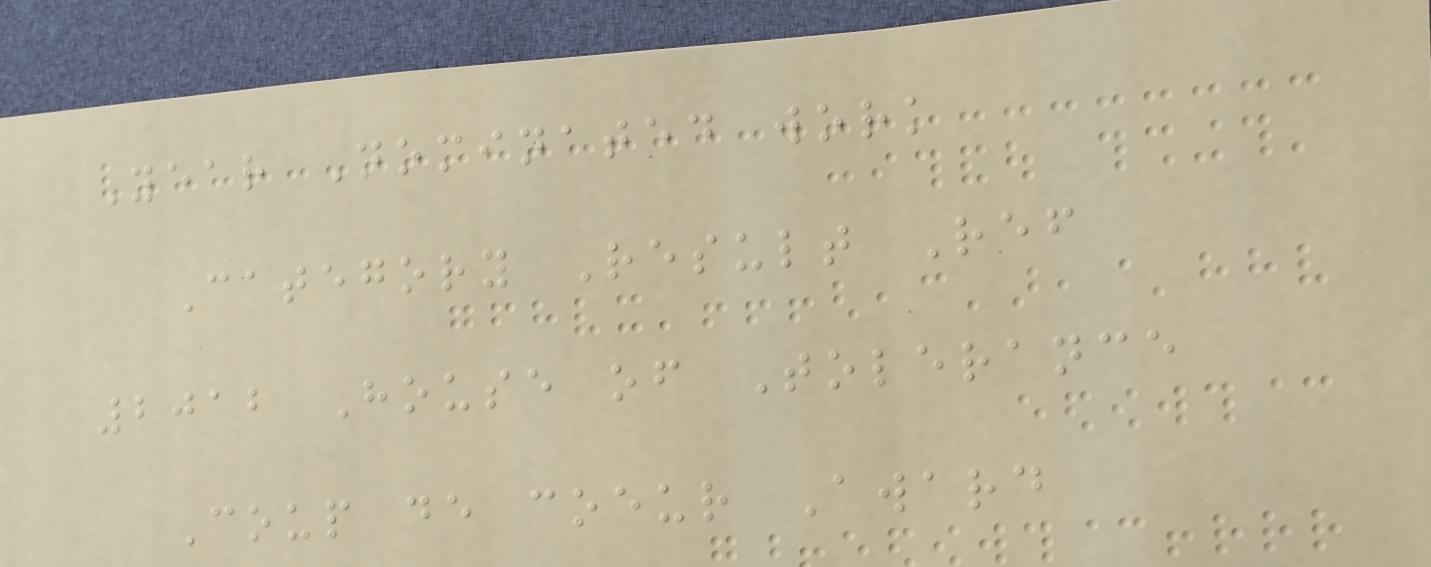Year Nominated work
Category Result Ref
2012 House of Tolerance
Coup de coeur Award
